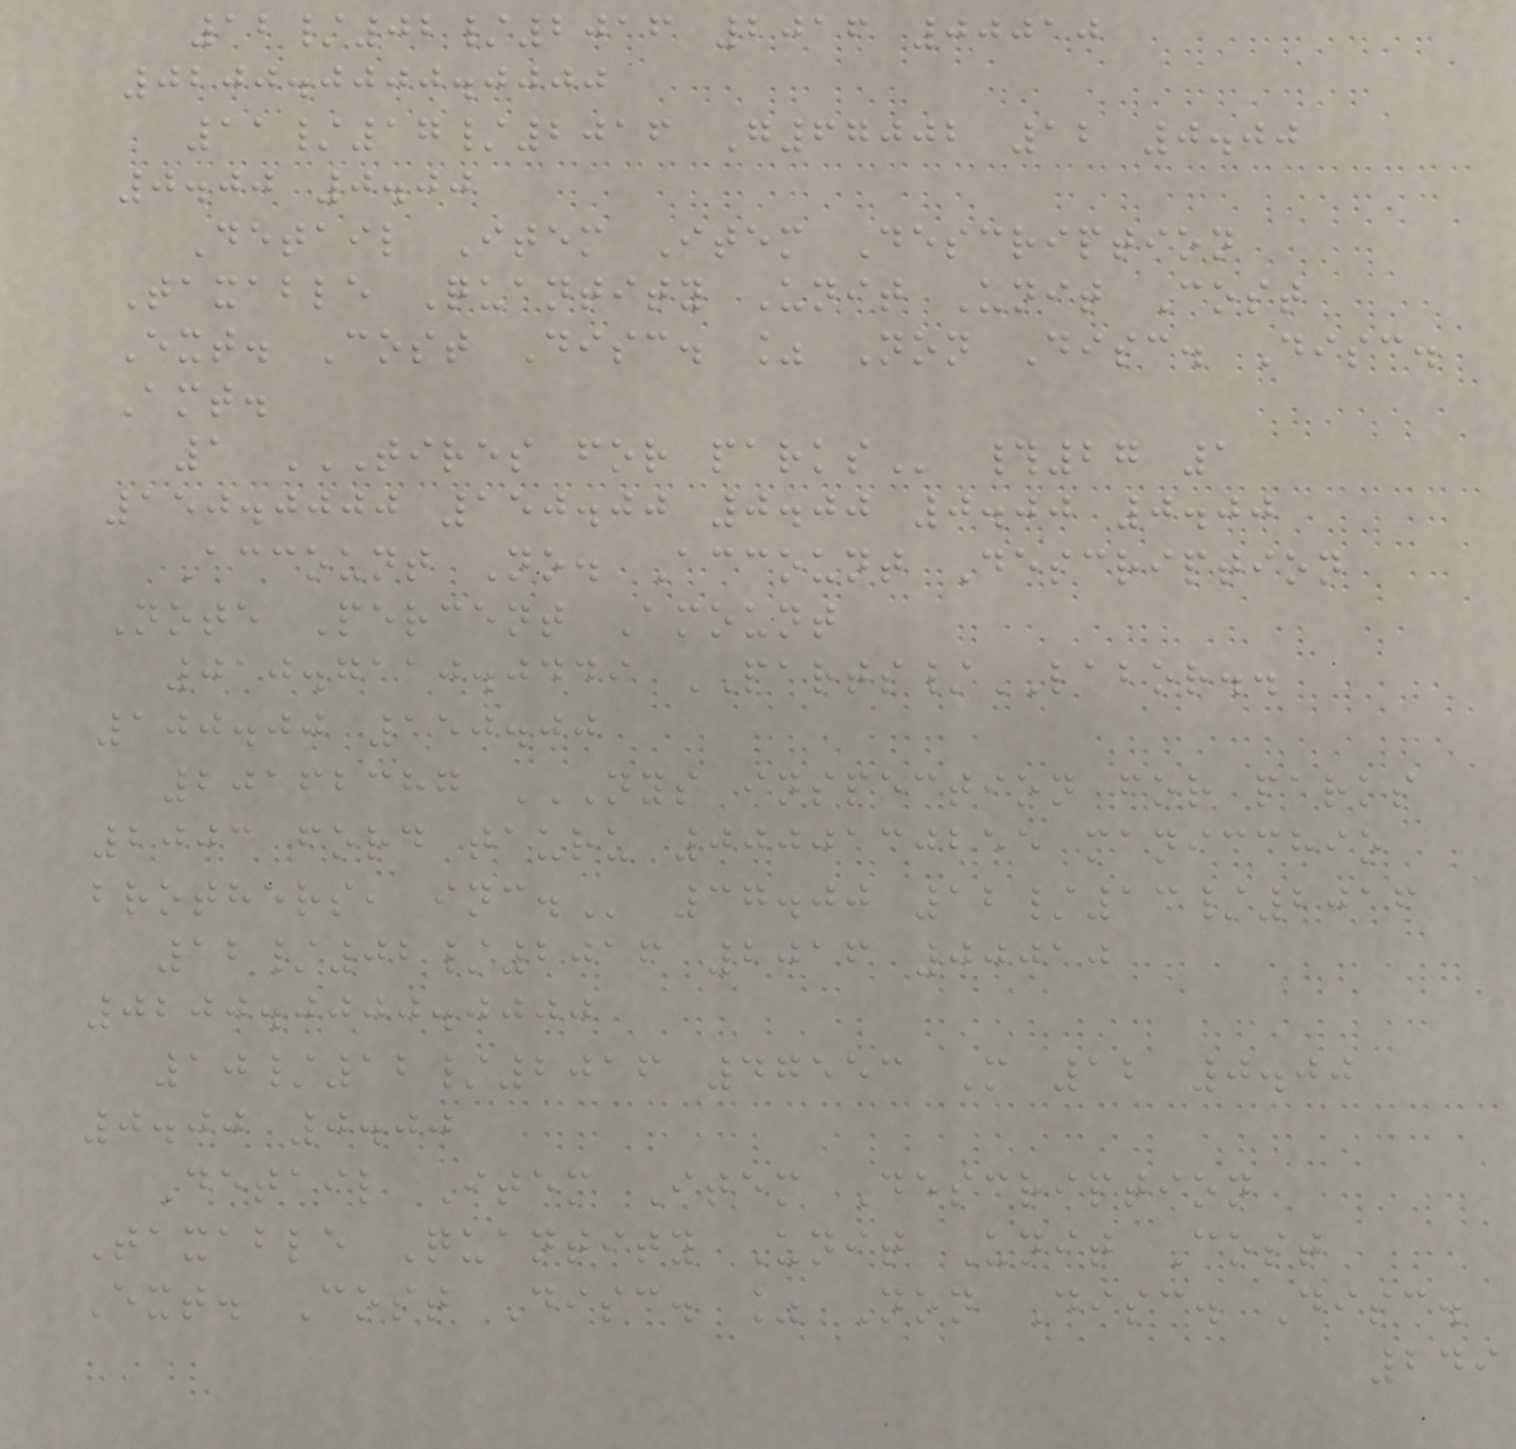12/02/2016 2016 00010
0200.0000.0000
11/17/2016 G67002 12 0.00
0.00 0.00
Detail Item Item Description
Taxable Quantity Unit Unit Cost
Ext. Cost Disc. % Non Disc. Disc.
Amt.
1 TIRES FOR PARKS #27 1
150.0000 150.00 0.00 0.00 0.00
Account No. Account Description
Note Percent Amount
010.7110.0449 PARTS/LABOR..
100.00 150.00
20162387 NYS INSPECTION FOR PARKS
2003 FORD TAURU 0000130255 MANICCHIO
BROTHERS, INC. 37.00 12/13/2016
12/02/2016 2016 00010
0200.0000.0000
10/12/2016 47553 M 12 0.00
0.00 0.00
Detail Item Item Description
Taxable Quantity Unit Unit Cost
Ext. Cost Disc. % Non Disc. Disc.
249
